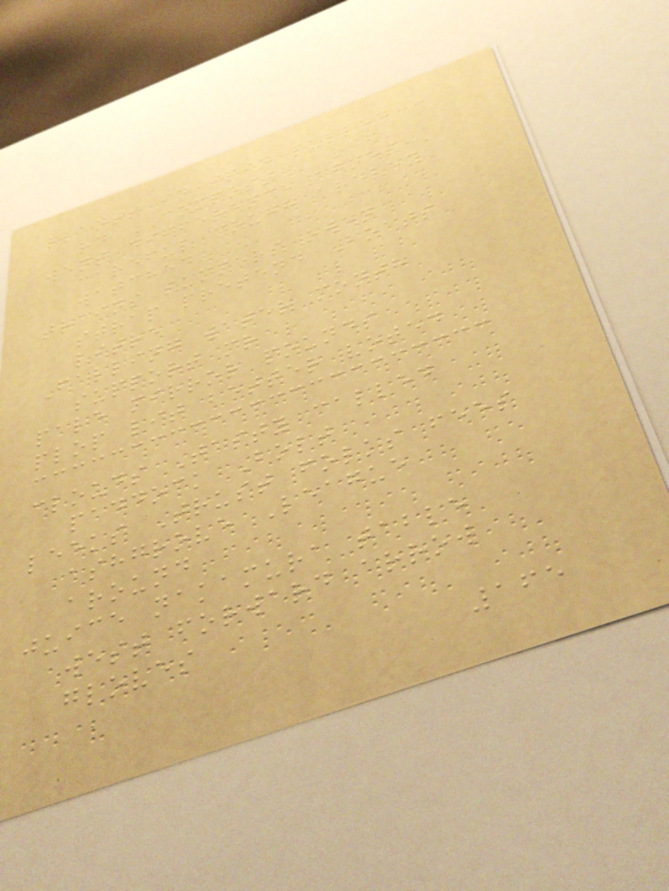plants id spin pulled
rd COMPOST
went difference agnes
careful cough ardley
watched
trains summers owen
strap pretend Boats
litre
Falling water month
support mr
pale mirror pounds
plop lit better voted
clouds Tasty called
paddock Bolt
leeks Trust folks fees
ashgrove League
around
juice nakamura table
west forward arrow
gloves
165
